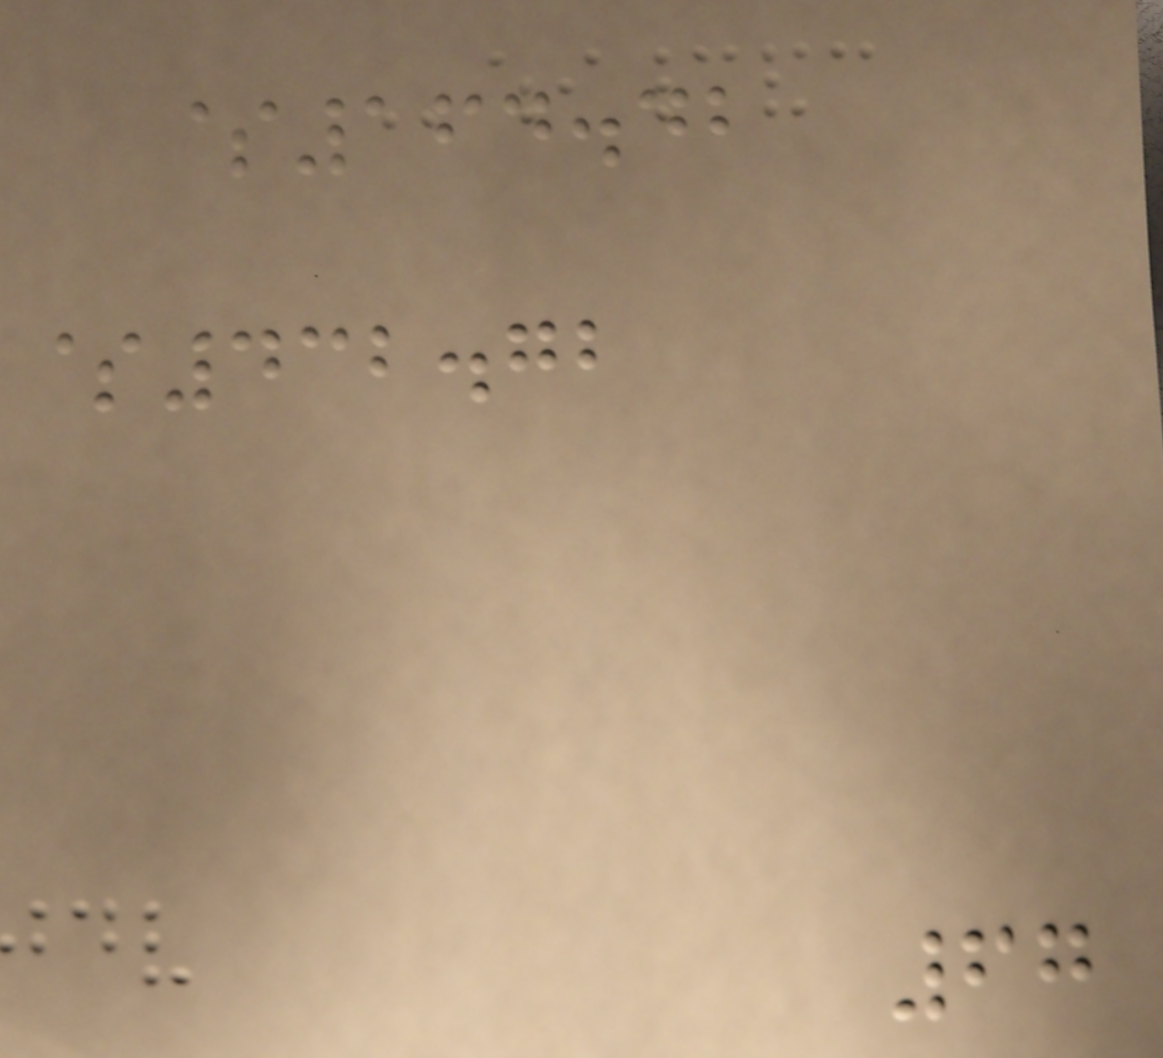$164.42
$432.72
67
